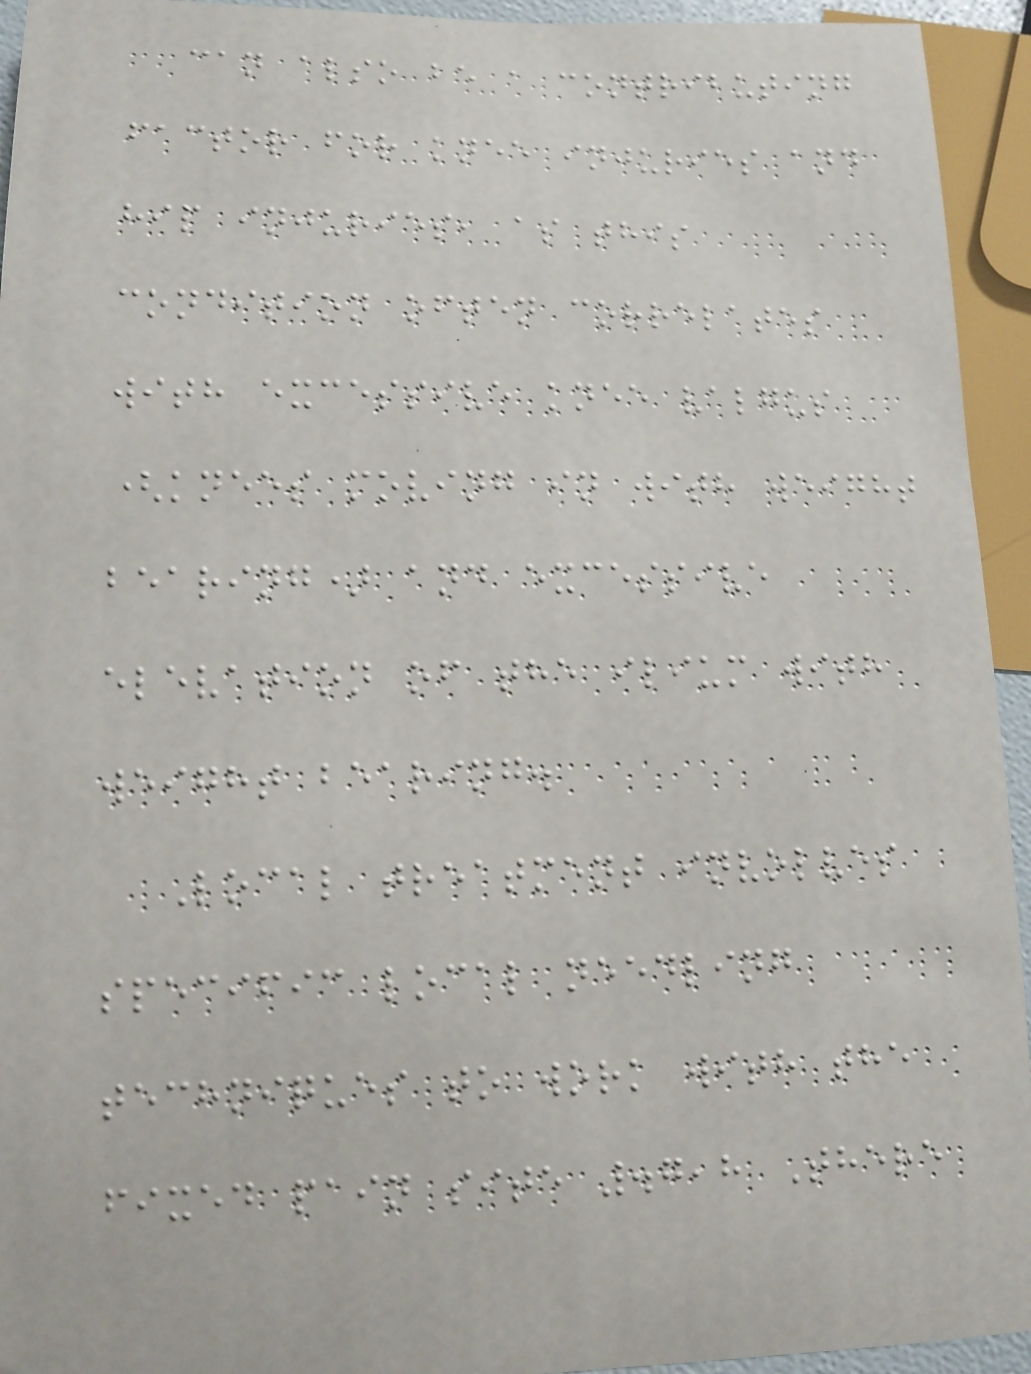can also be a contributing
factor for knee injuries and
hip injuries, as this
condition often correlates
with excessive knee valgus
(knees moving in with weight
bearing) and excessive
elevation of the ilium with
weight bearing.
Local treatment involves
specific local needling
techniques to work with the
fixed pain site .7,8 There
